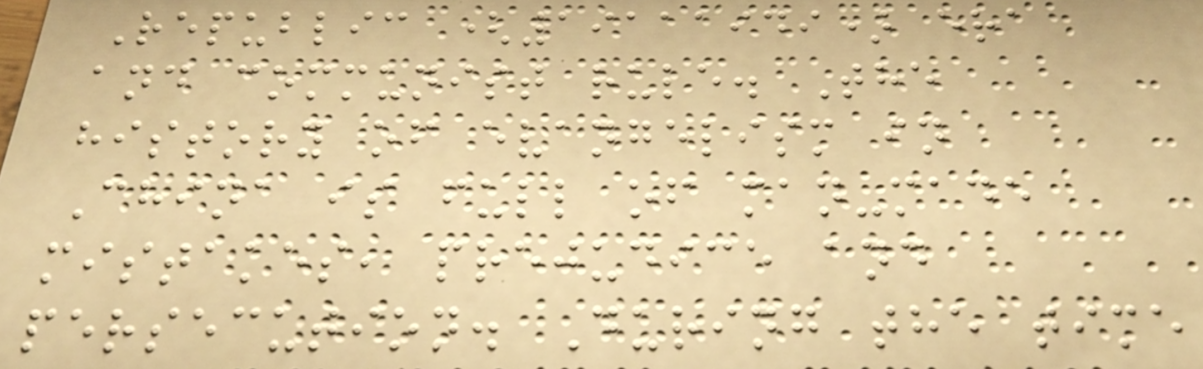Republic (19111949) era
and communist rule. The
history of evangelism in
China is full of man-made
mistakes, prejudice and
persecution. During the time
